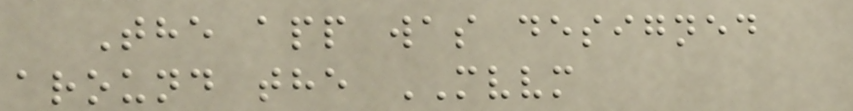The app was designed
around the MVVM
